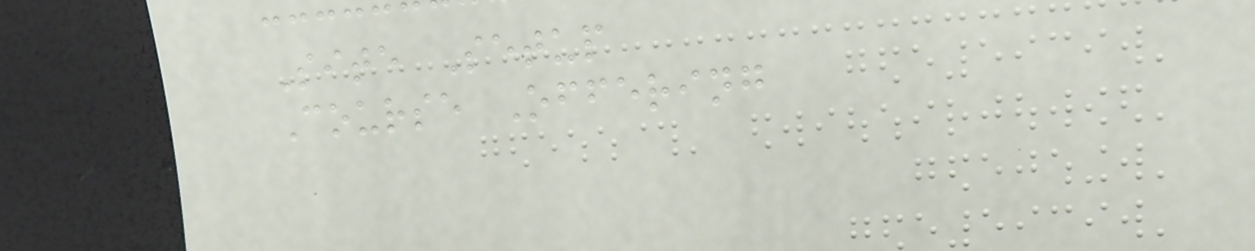Site Setup
Course Offering
